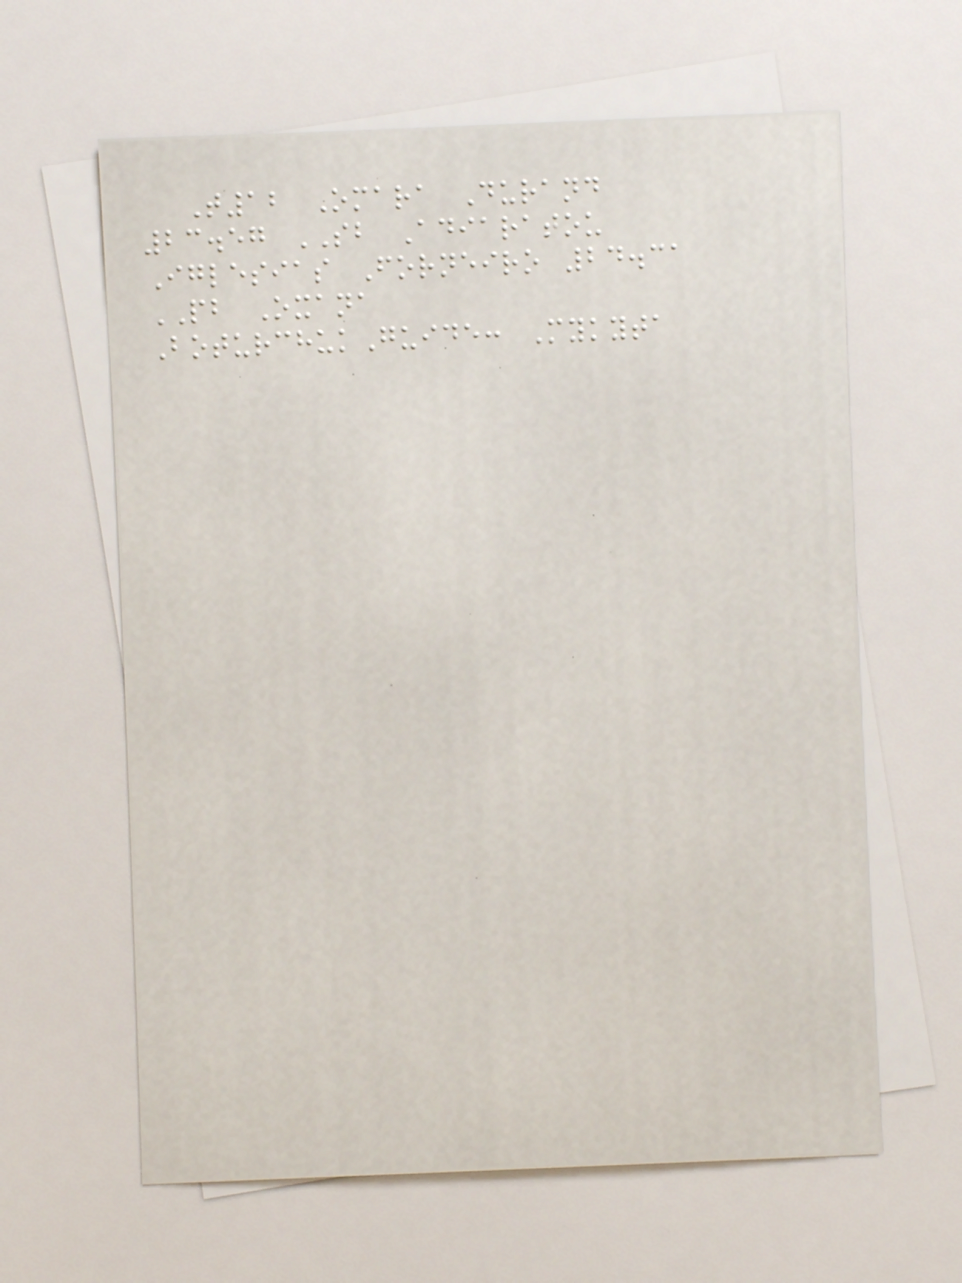T12 Omara Durand
23.57 SB Adiaratou
Iglesias Forneiro 24.31
PB Oxana
BoturchukGuide: Mykyta
